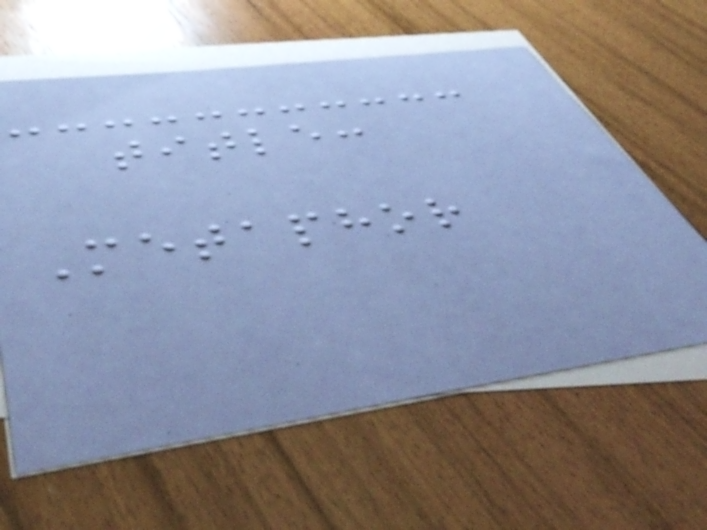title:
Metaphor
